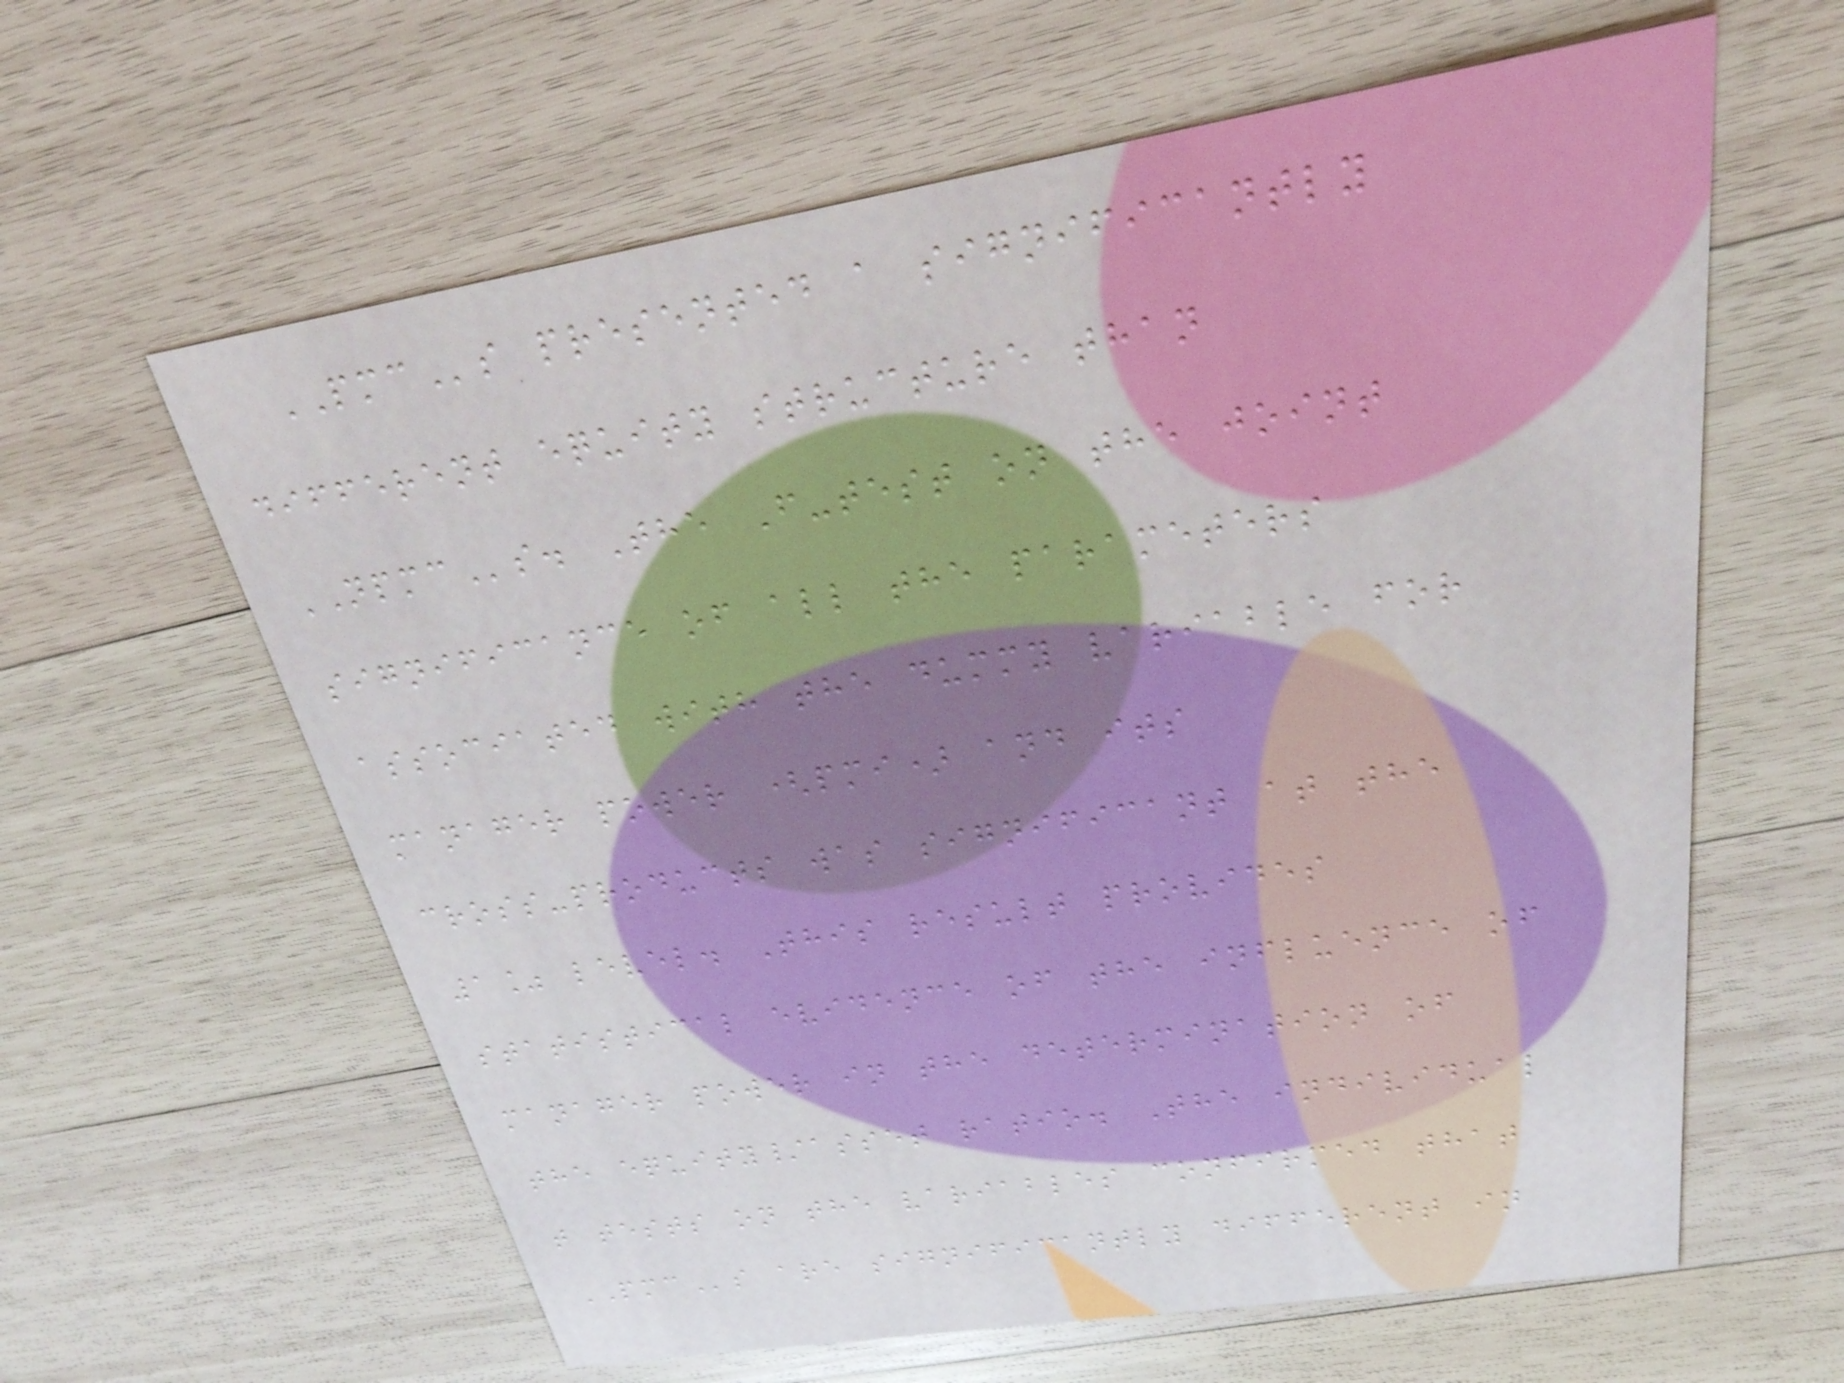PMCs presented a significantly
different equity structure than
NPMCs. The F-test on the joint
significance of all the parameters
associated with the dummy variable for
manager power (pmi) and its
cross-products was significant at the
1% level. This result provides
statistical evidence of the influence of
manager power in the determination of
the equity/asset ratio. The individual
t tests on the variables confirmed that
PMCs are significantly different in
